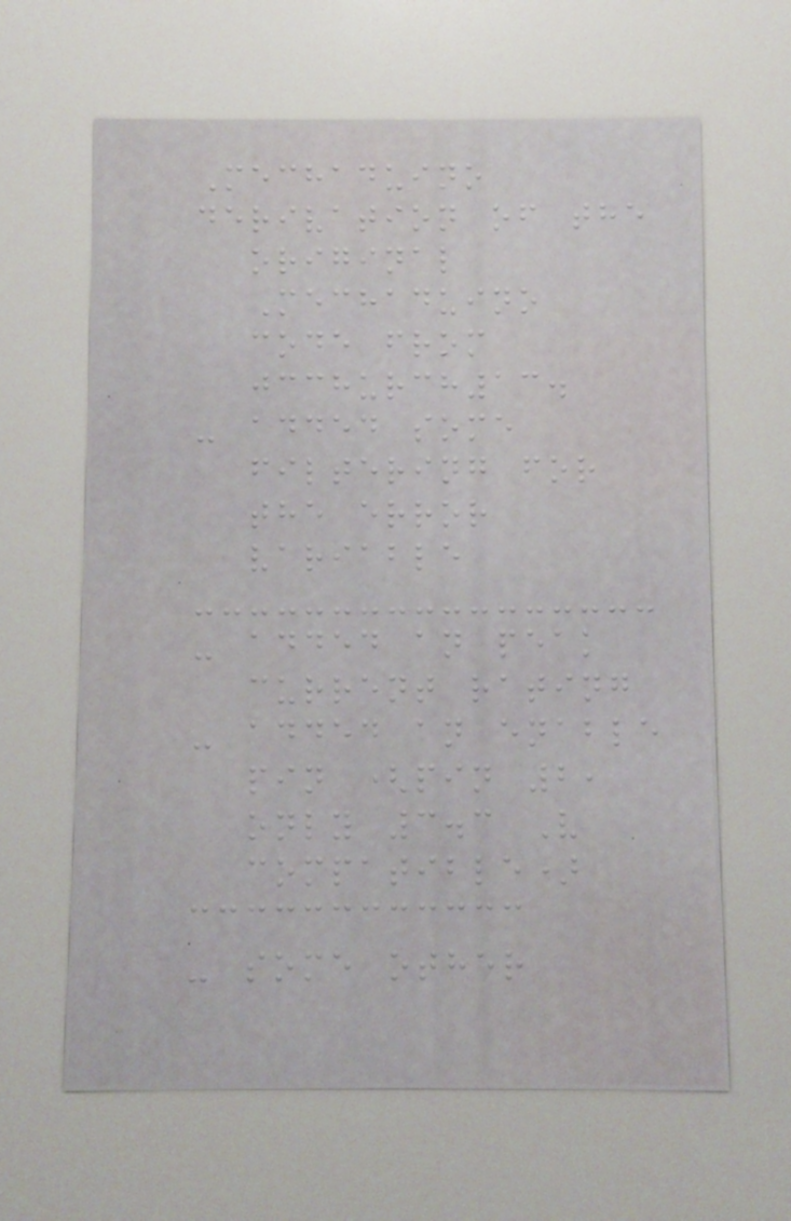Mechaduino
derivation of the
original
Mechaduino
code from
jcchurch13.
- added some
filtering for
the error
variable
- added an peak
current rating
- added an enable
pin (pin 2,
only 3.3 V
compatible)
- some other
